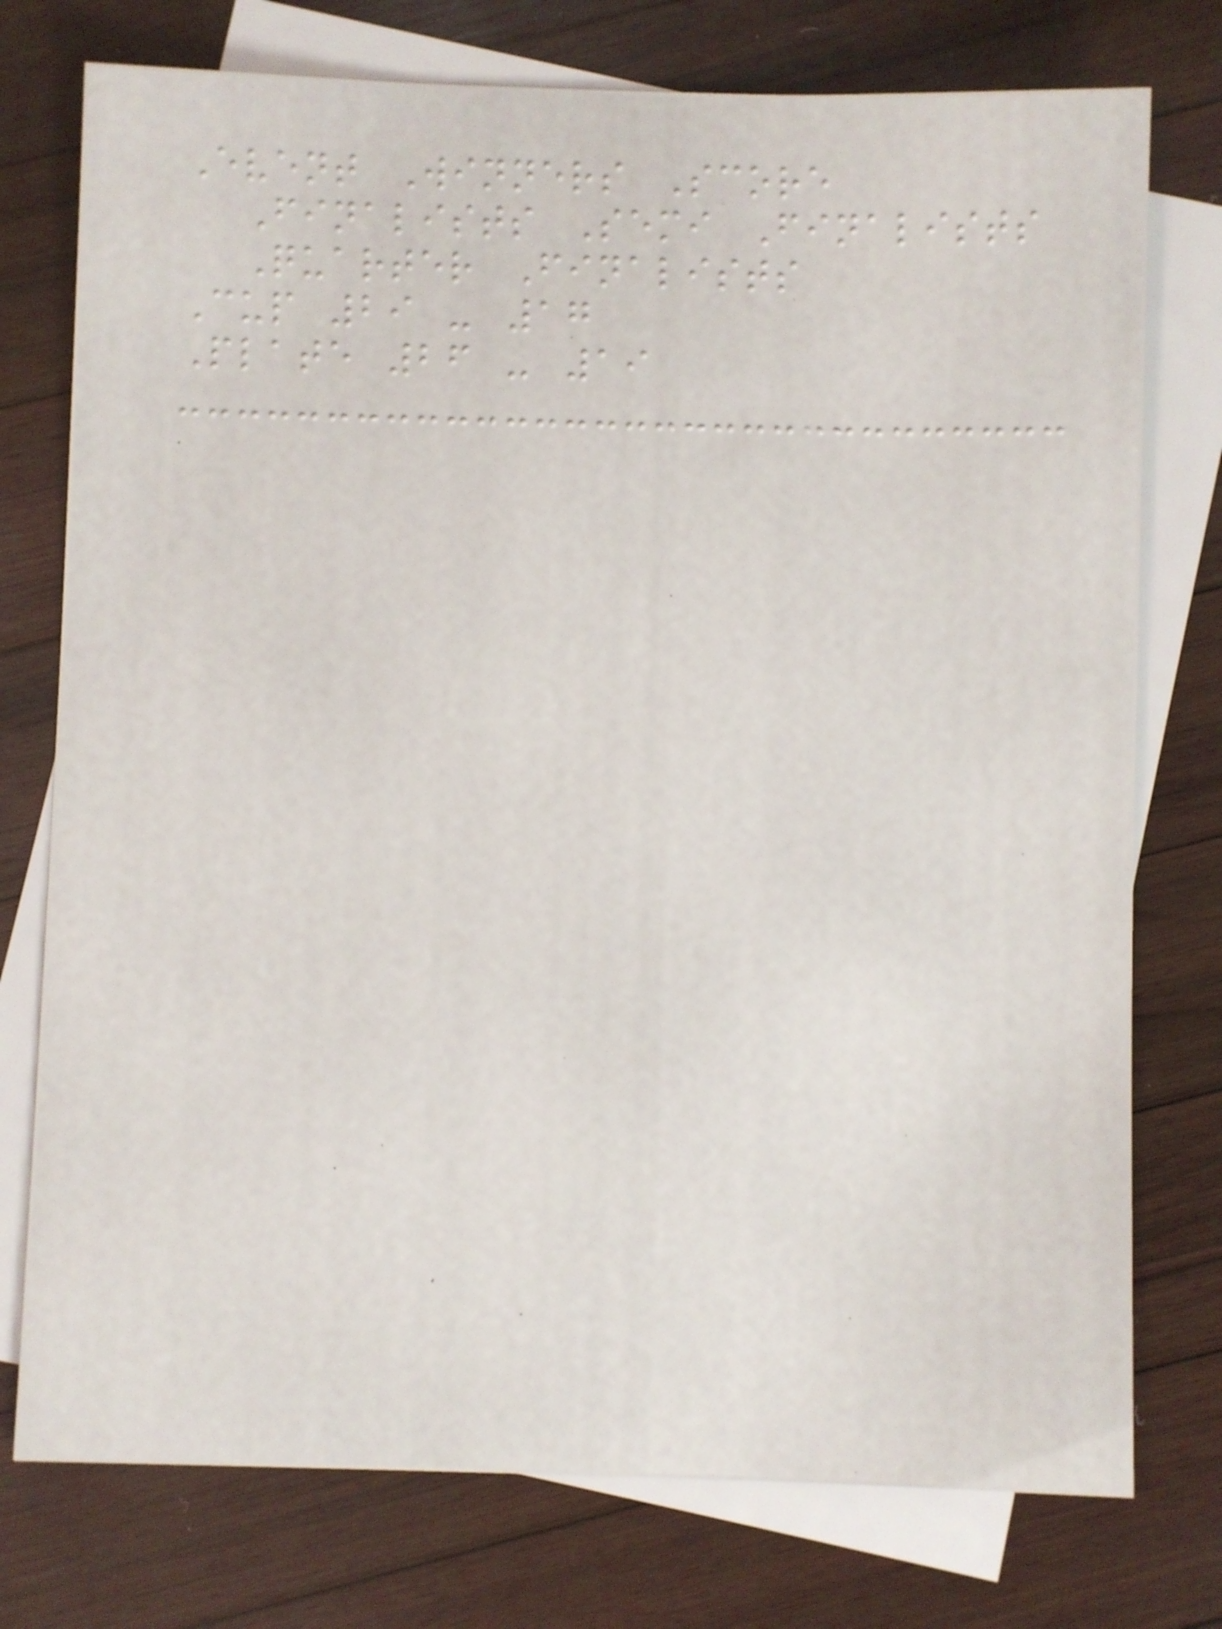Event Winners Score
Finalists Semi Finalists
Quarter Finalists
Cup 29 - 17
Plate 26 - 19
